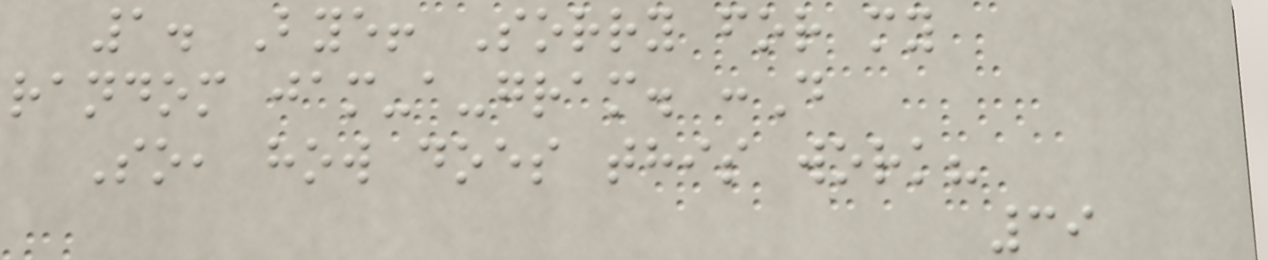1. Bye! Sorry for my
random jam-a-gram. :D
So, how does this work?
39
